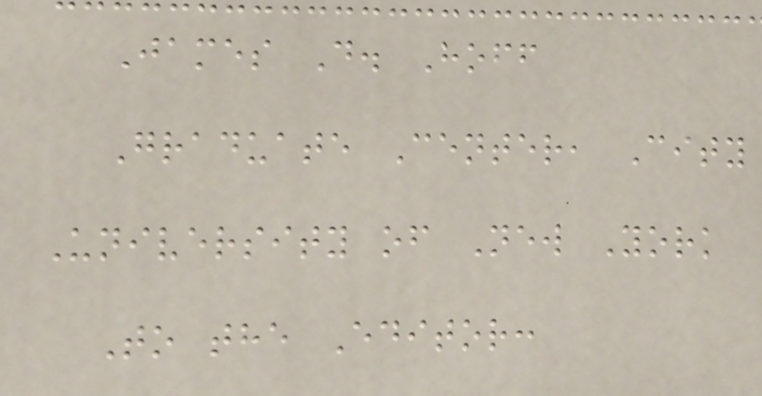James D. Hoff
Graduate Center, City
University of New York
To the Editor:
